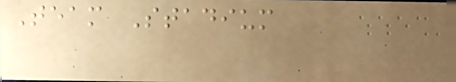Team Stadium
